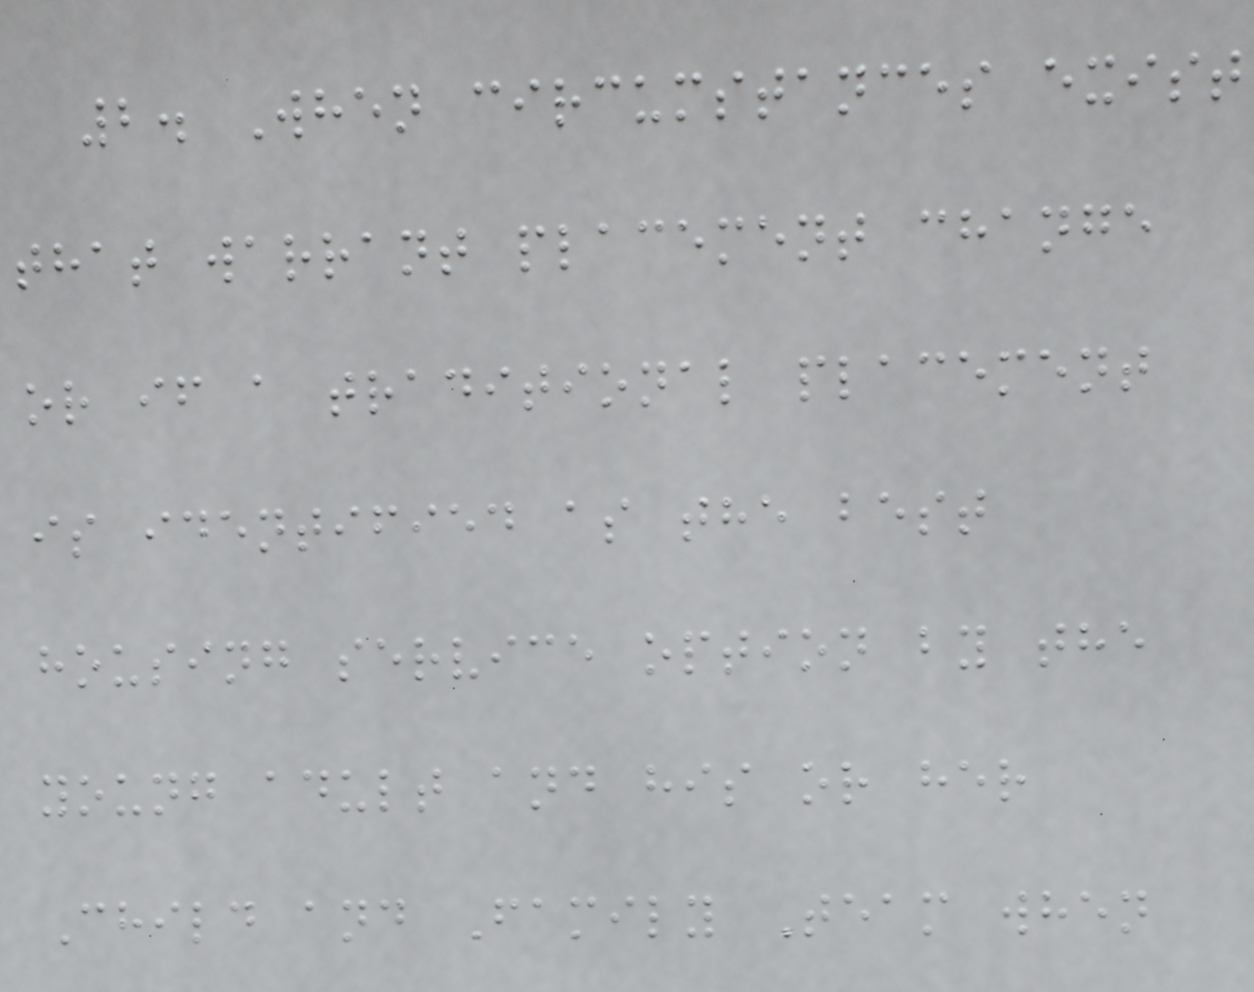2. When circumstances exist
that warrant placement change
or if a traditional placement
is identified as the best
housing service option by the
young adult and his or her
Child and Family Team when
